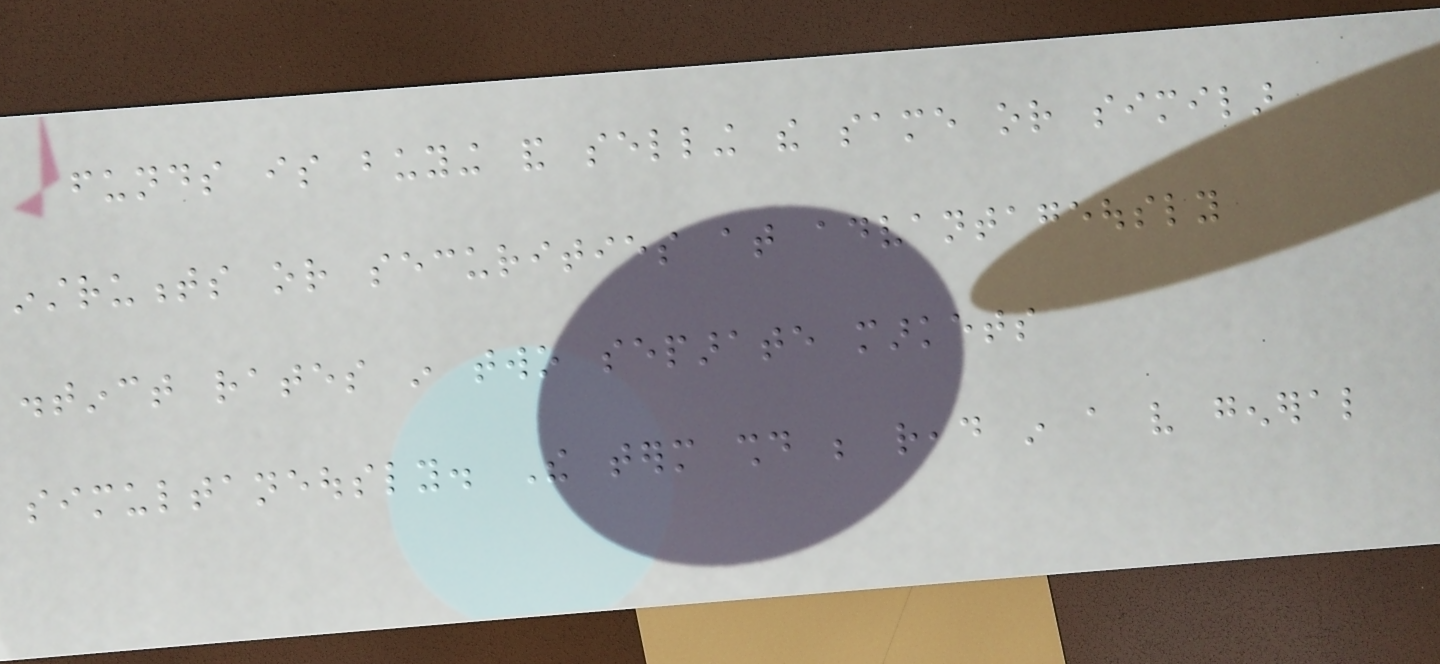funds is buying and selling the same or similar
instruments or securities at advantageously
distinct rates in two separate markets
simultaneously. The term should be read in a very general
